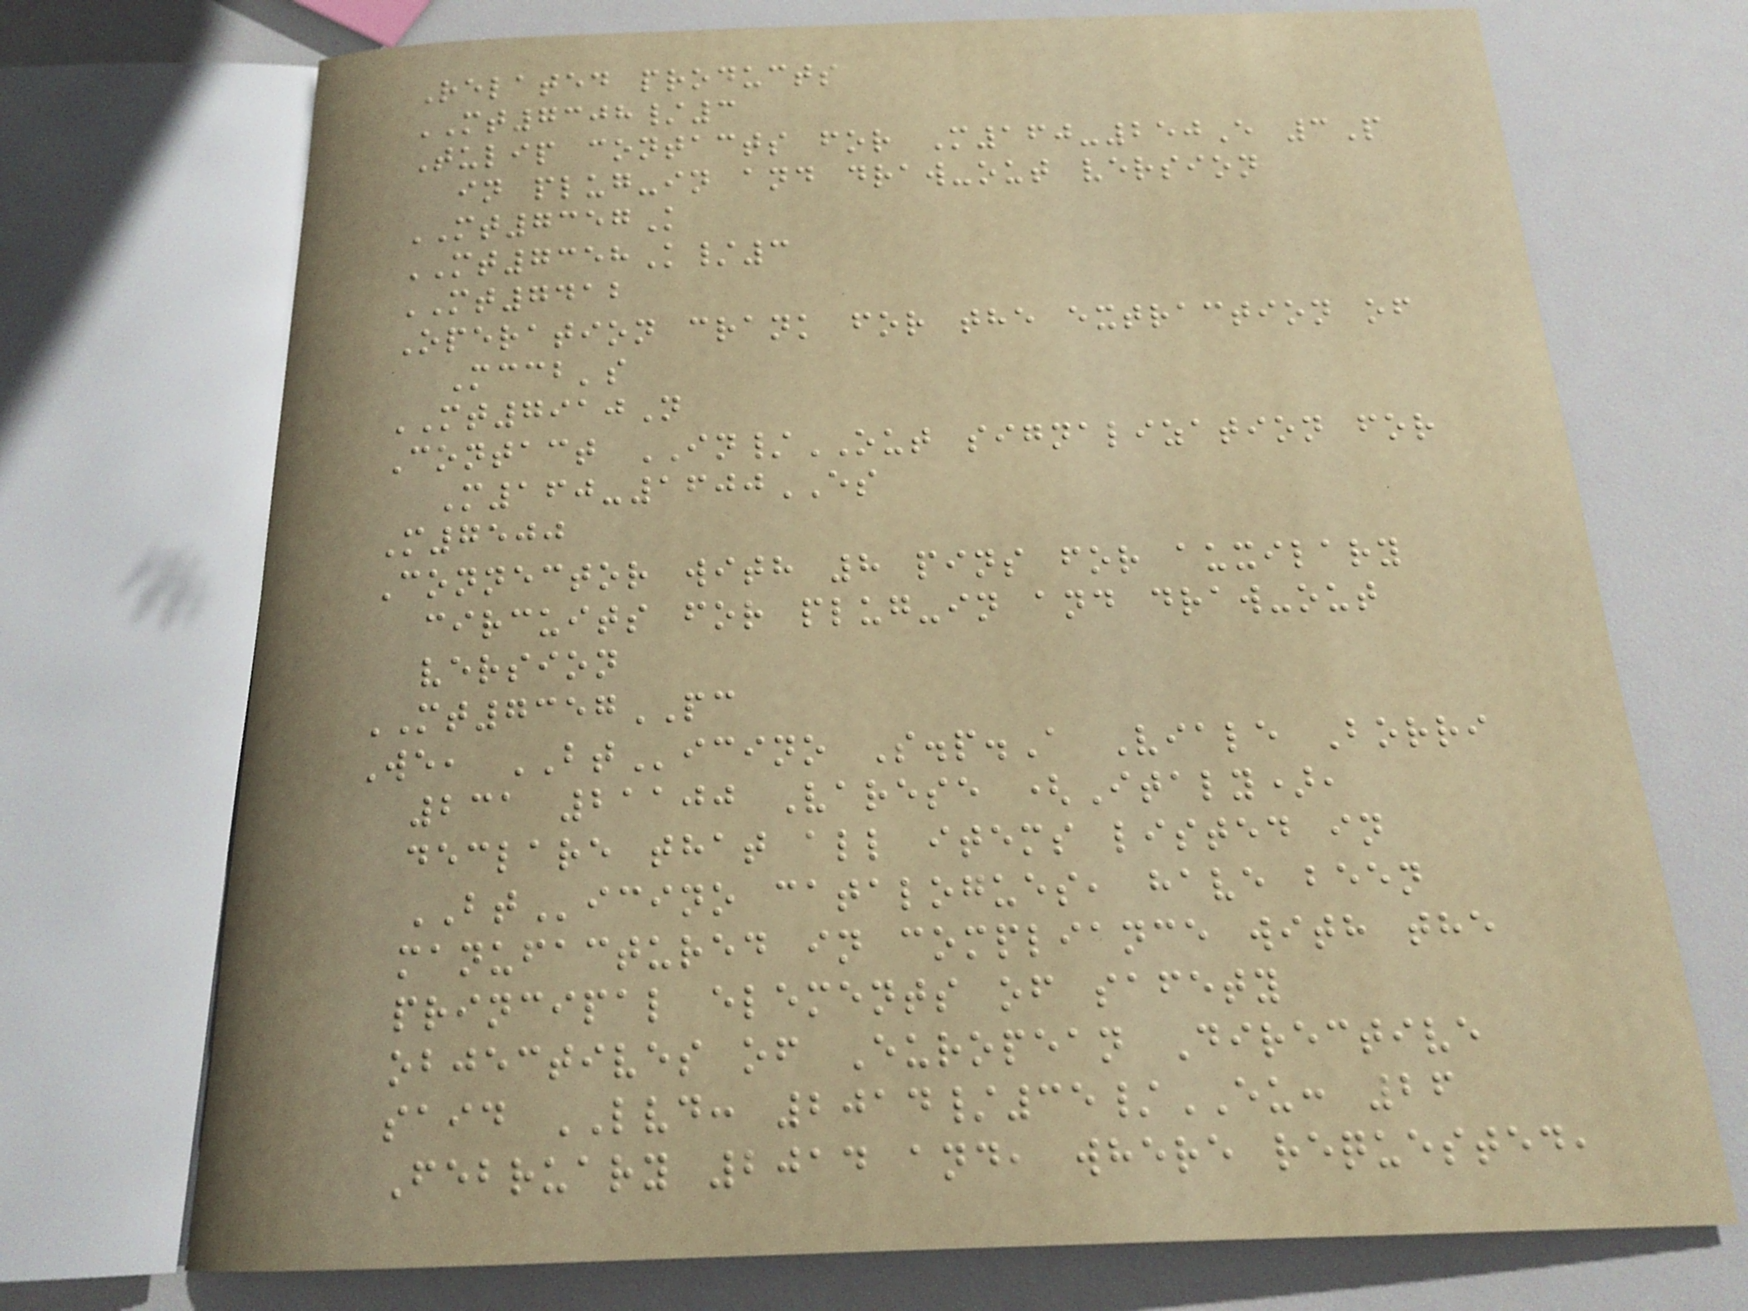Related products
MT7308/3
Tulip contacts for M160-250E 3P
in plug-in and draw-out version
MT7357K
MT7358K/3
MT7412
Operation crank for the extraction of
Mccb's
MT7910N
Contact IN/OUT signalization for
M160-1600ES
M7500
Connector with 8 pins for auxilary
circuits for plug-in and draw-out
version
MT7357PC
We, BTicino S.p.A Viale Borri
231 21100 Varese (Italy),
declare that all items listed in
BTicino catalogues, have been
manufactured in compliance with the
principal elements of safety
objectives of European Directive
said LVD: 2014/35/EU: 26
February 2014 and, where requested,
